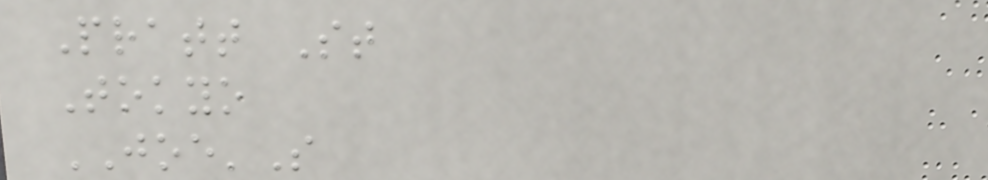Pratt St
Tokyo
JOE'S
